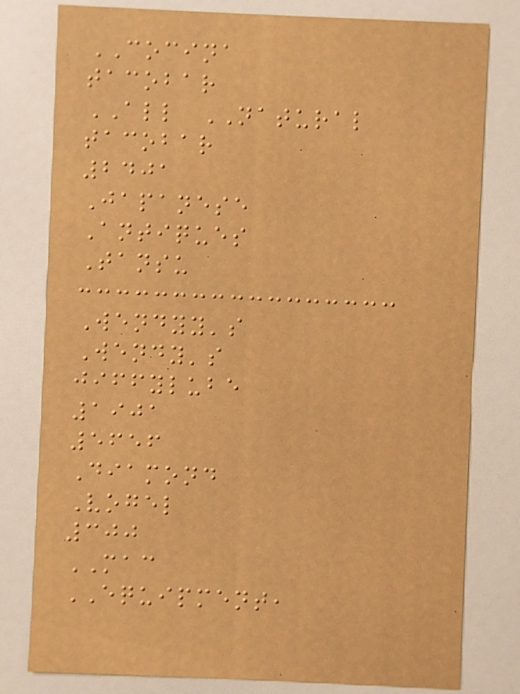COCINA
tacobar
ALL NATURAL
tacobar
2401
Japanese
Antiques
Tansu
Wendyy's
Wendy's
jiffylube
1901
5656
Diamond
Vogel
300
MAC
EQUIPMENT,
